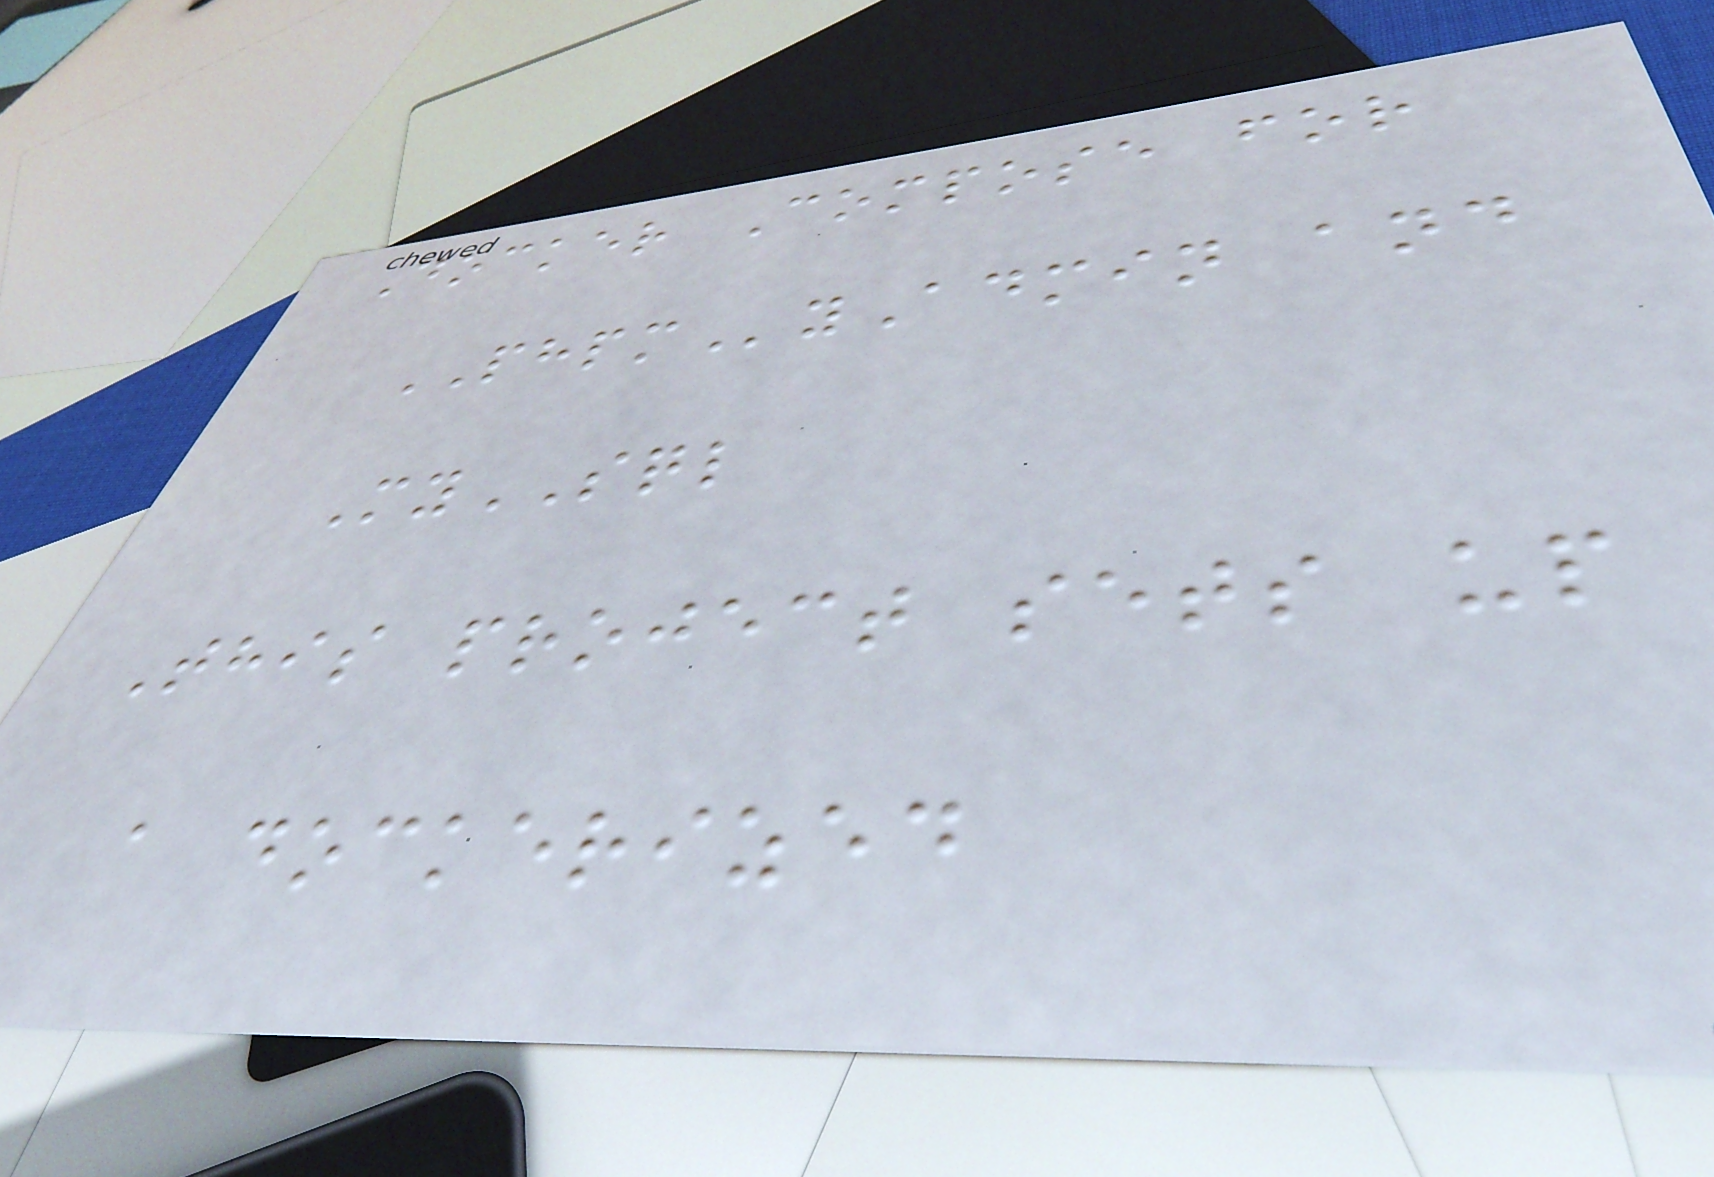Docker Compose for
PHPMyAdmin and
MySQL
This project sets up
a dockerized
